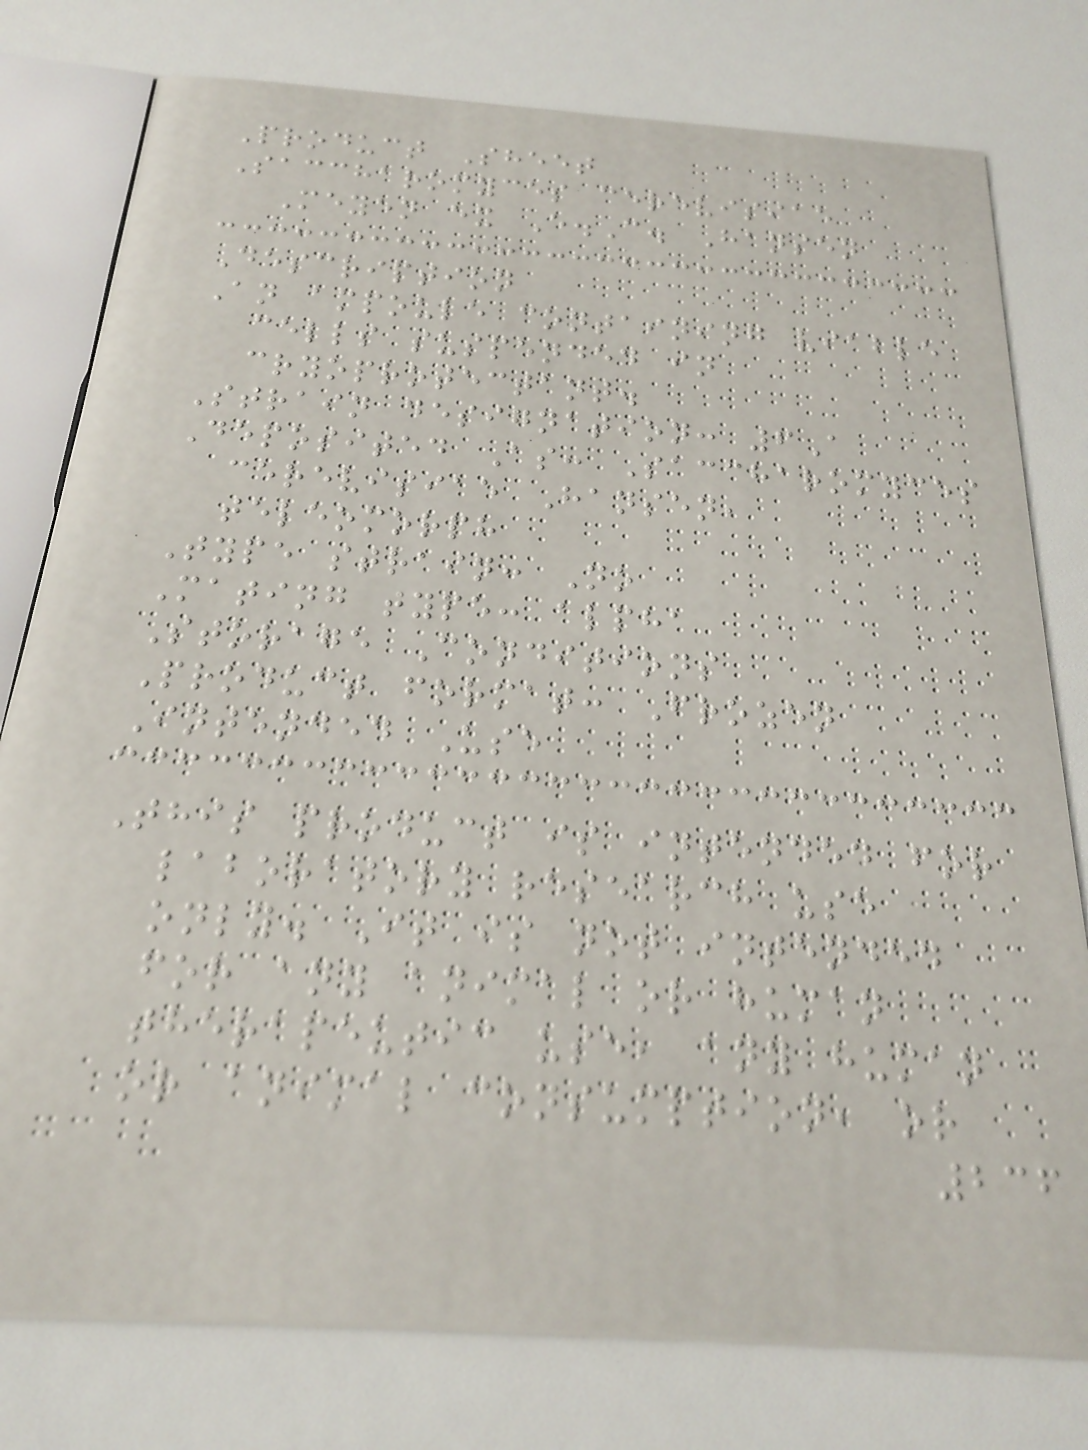Product Sheet
Saccharomyces cerevisiae
Meyen ex E.C. Hansen
Description
An ampoule containing viable
cells suspended in
cryoprotectant.
Strain designation: 6A
Deposited As: Saccharomyces
cerevisiae Hansen,
teleomorph
Type strain: No
Mating type: alpha
Storage Conditions
Product format: Frozen
Intended Use
This product is intended for
laboratory research use
only. It is not intended
for any animal or human
therapeutic use, any human
or animal consumption, or
236
